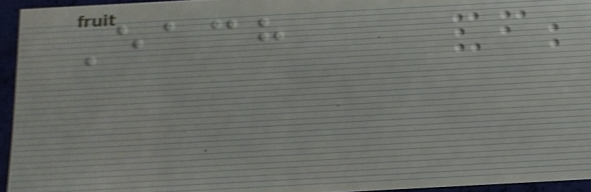Each
